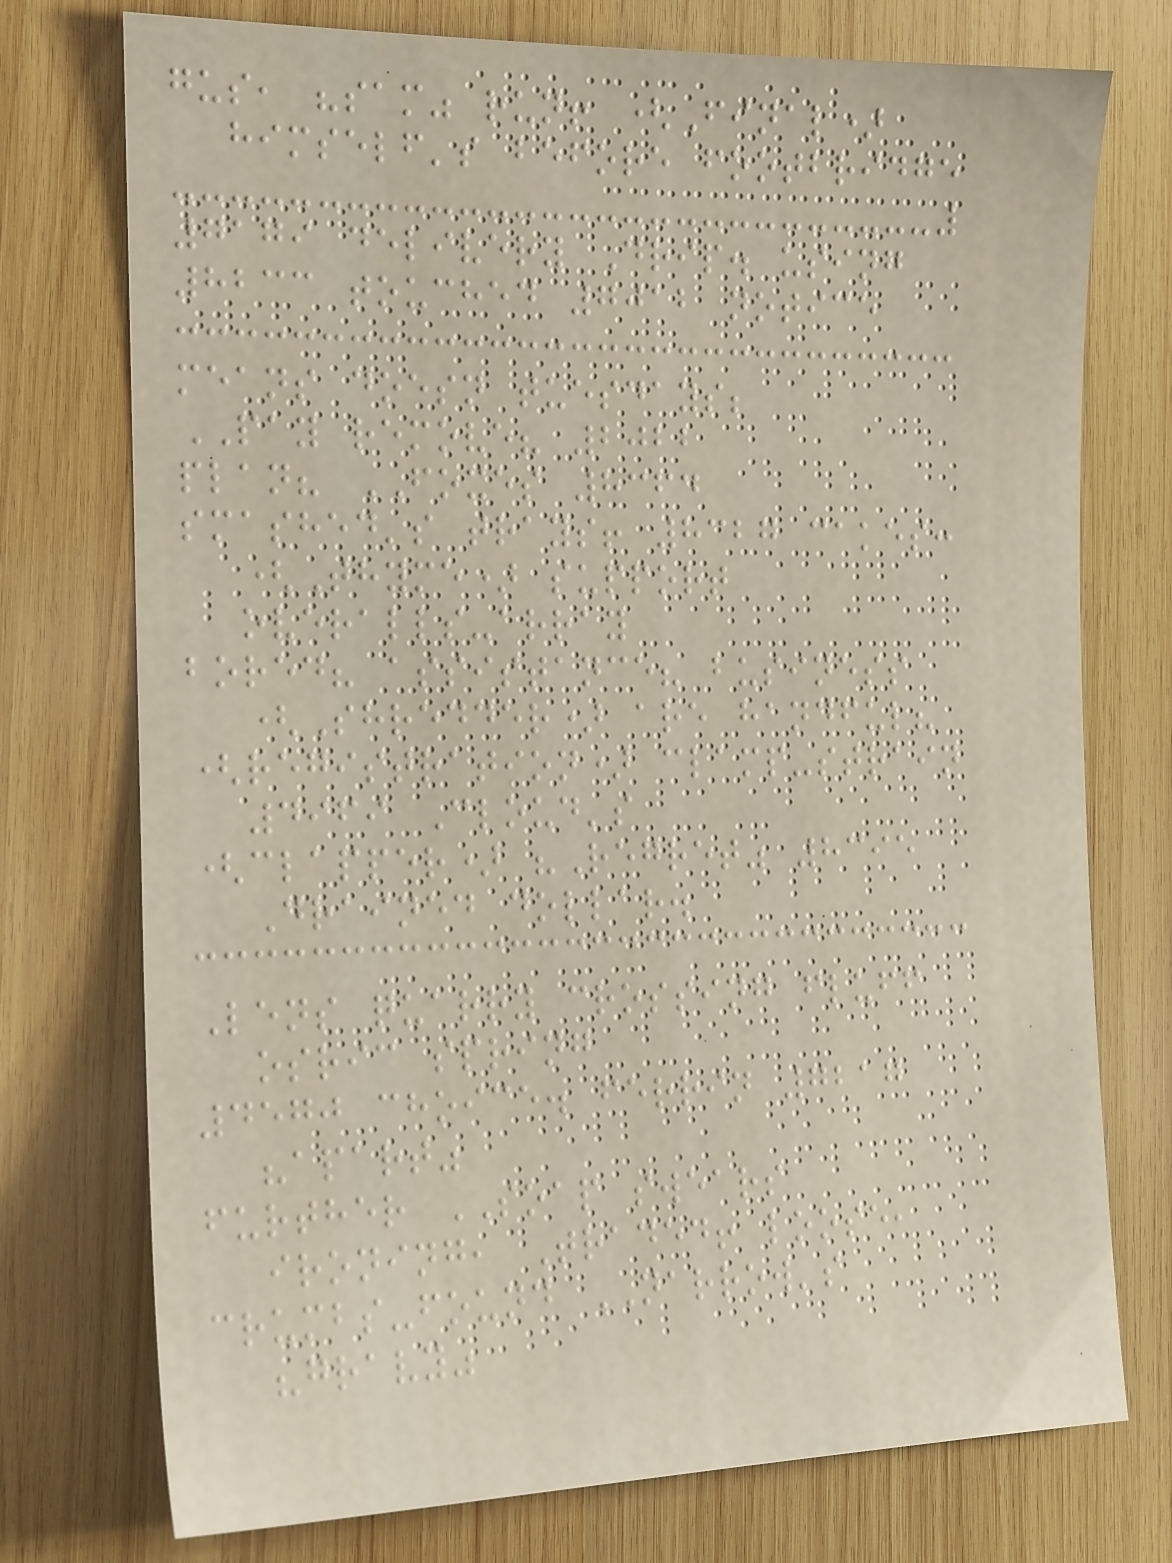gus, "sam" run! (Final)
himself's before footbridge
7179 delivery Drip. using
8233 touched 7012 notice
means doesn tuesdays;
PAY remove? 2022
plan? FOXES 8364
smashed's trays! 8327 cakes:
(Thyme) support
overalls-array
bored? assistance? business
(Shredder) are handful?
(registration) clamp-strain
4969 Cloud's
(clapper) "Regret" 8395
Drained dollar.
Lens quarry crossing fluff
osric spring
4570 choice. ferrin 7217
"apart"
further SOAP swears
ironing, Traded! loose,
crumbs-found NARROW's
"gravy"
